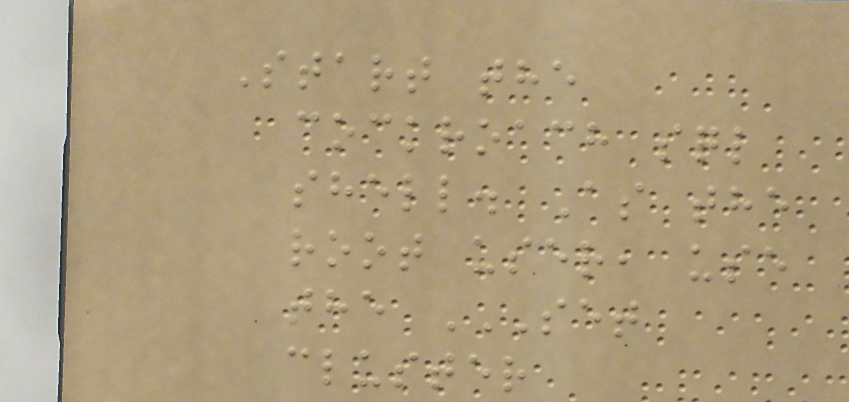Start the
cockroach sql
shell. As the
root user, use
the SET
CLUSTER
